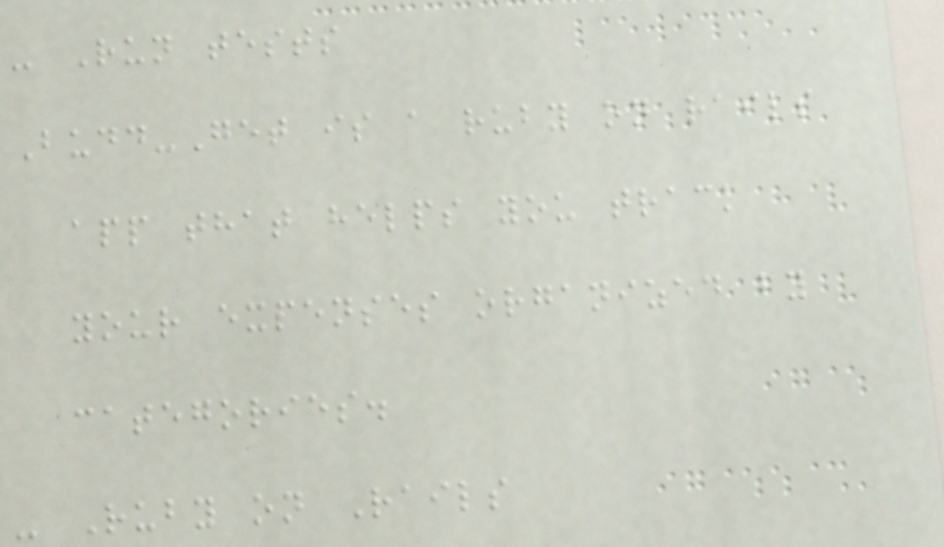- Run tests
Budd-Get is a ruby on rails
app that helps you track
your expenses organized by
categories.
- Ruby on Rails
